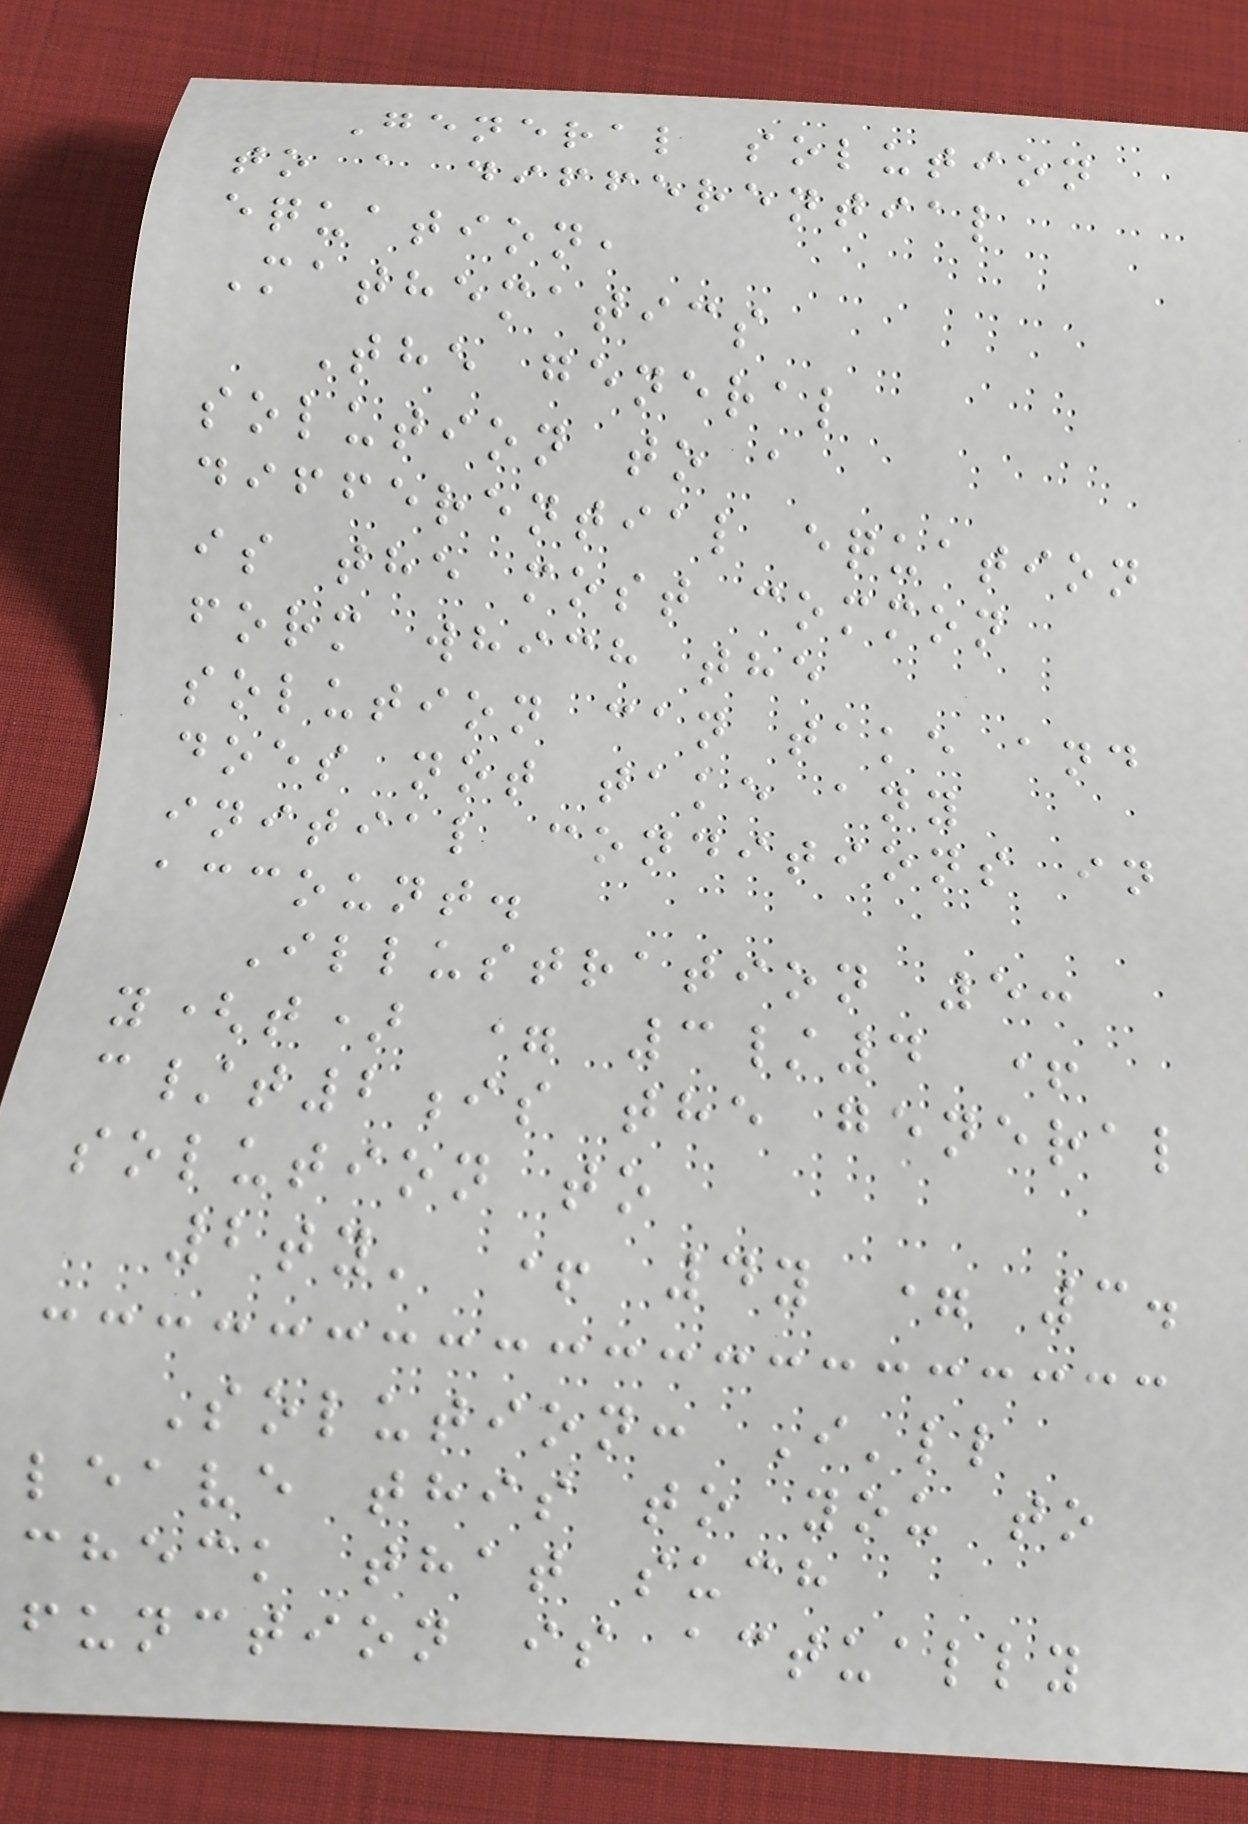General solution
to a differential
equation,
Mathematics
The general
solution to a
differential equation
is the most common
form which the
solution can take and
does not take any
initial conditions in
account.
Illustration 5:
y(t) = 3/4 +
c/t2is the general
solution to
2ty' + 4y = 3.
Solution: I'll
leave this to you to
check that such
function is actually
